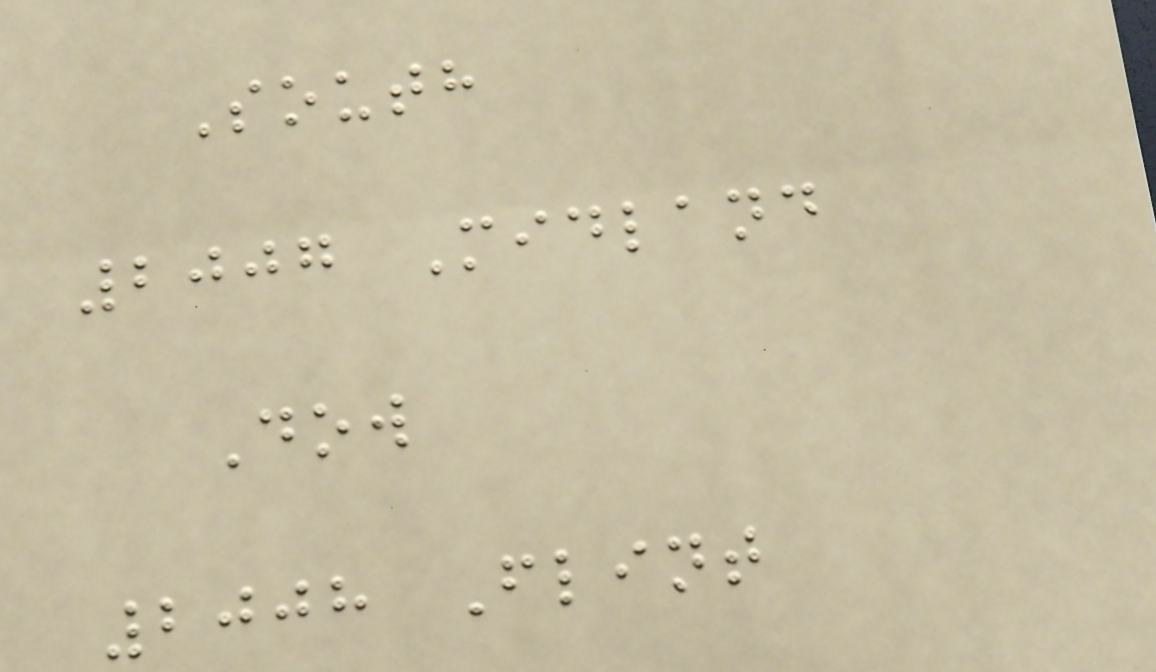South
2007 Midland
Dow
2008 Flint
